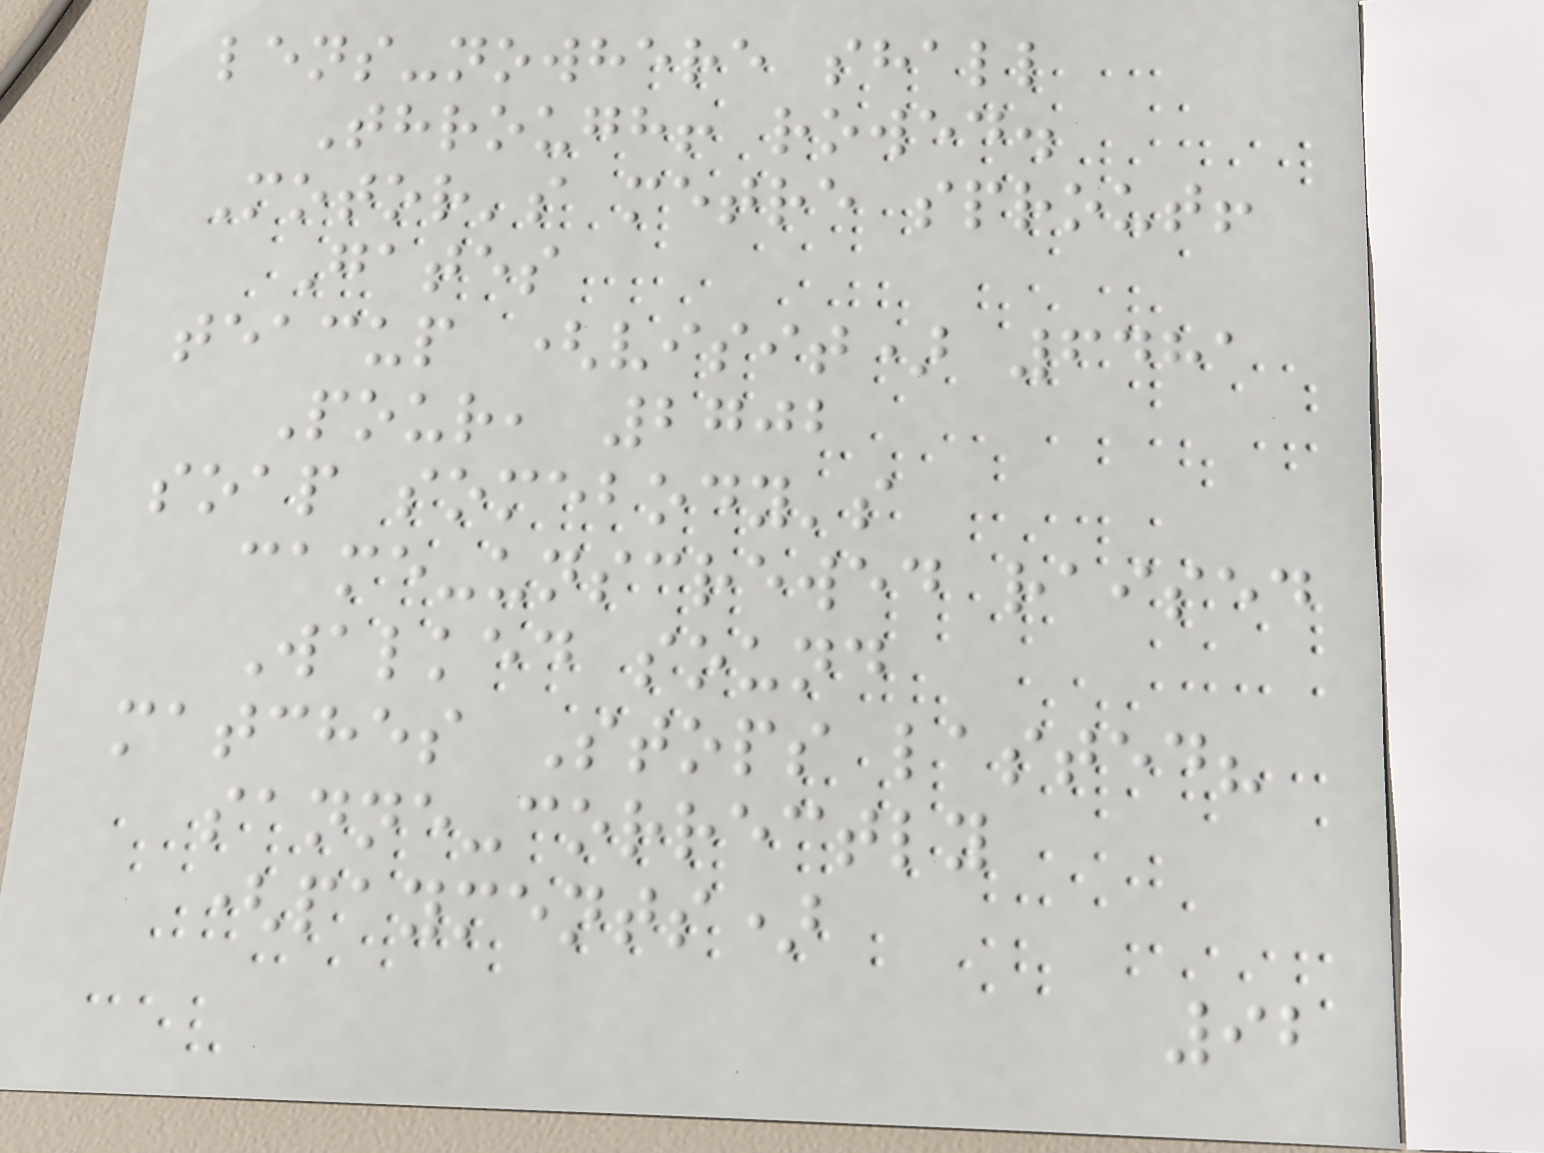lens-nowhere shall
Through! rowed.
Motor's metre sprout!
Gates
teacup (visit) 6481
Pour, 2702
soap somebody's
came-unscrewed raised
Walked sound
matches Stops lasted?
sanne-correctly
(payments)
92
